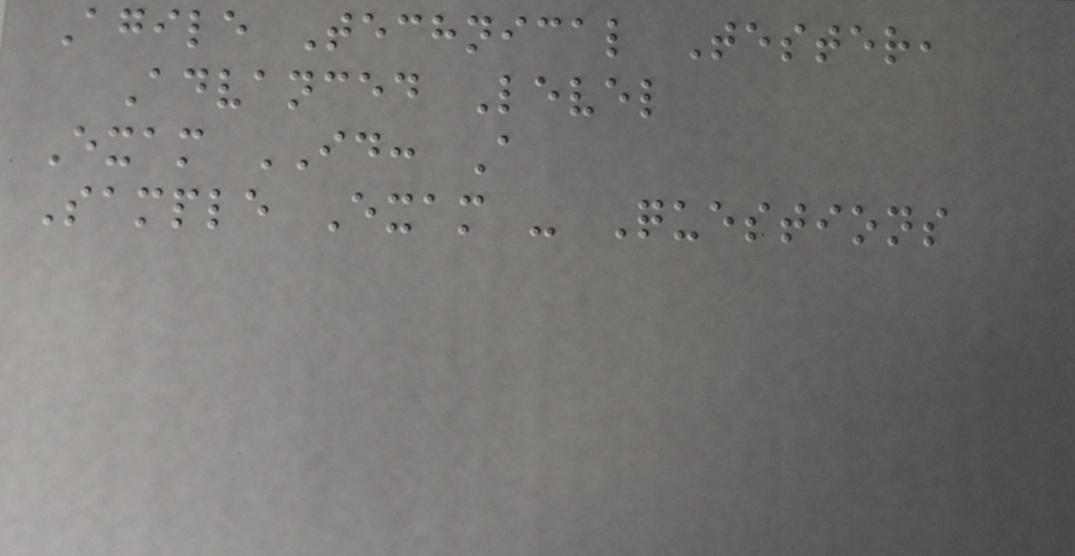Agile Technical Tester,
Advanced Level
Exam ID: A
Sample Exam - Questions
